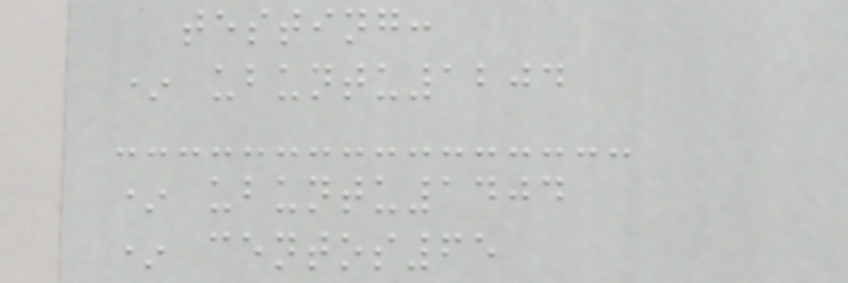testing:
* ubuntu1204
* ubuntu1404
* centos65
